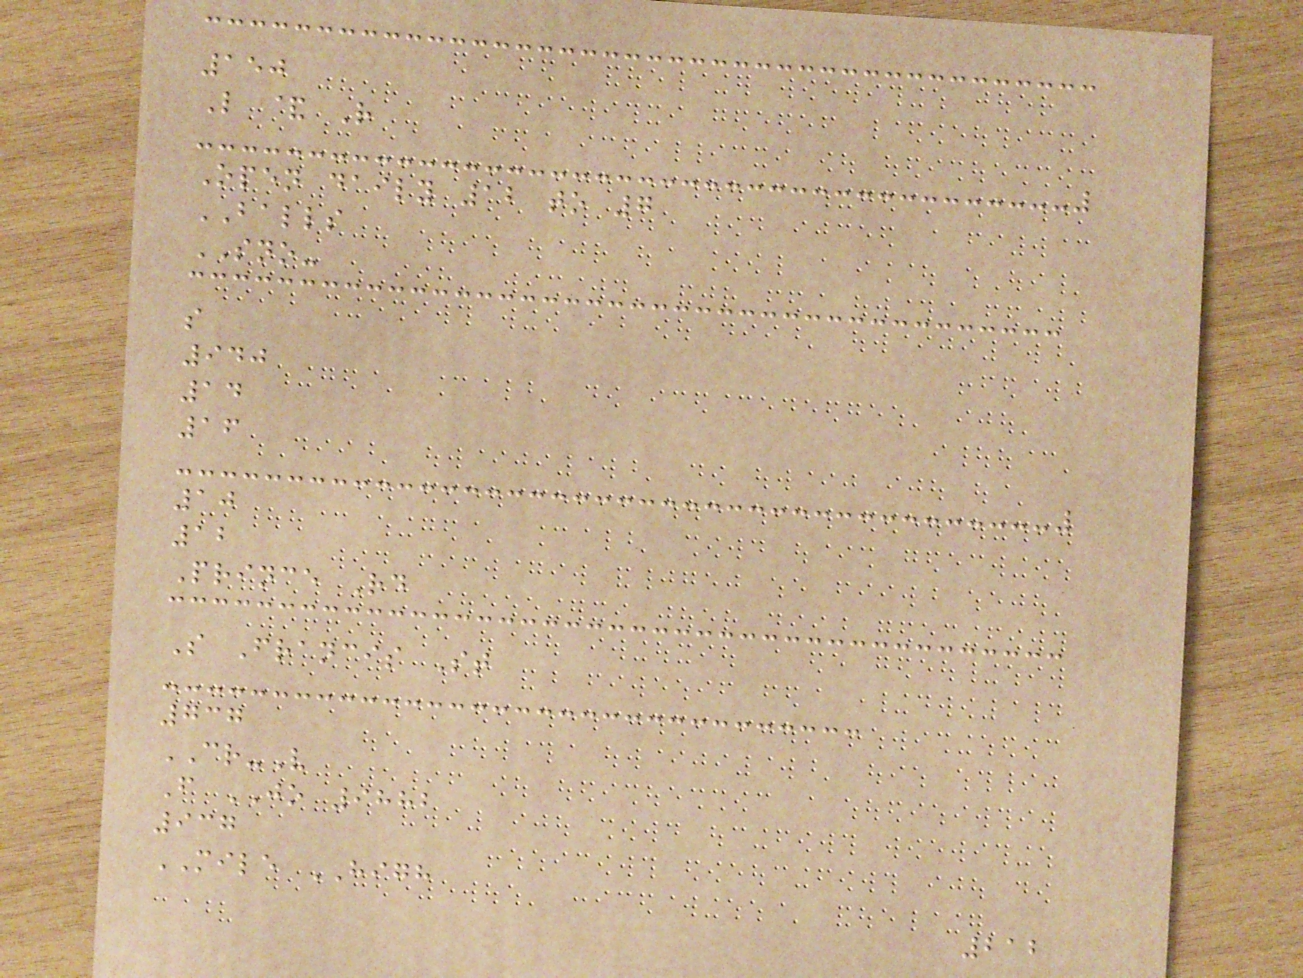150
L & R
Open daily 12 to 7
BALLS
SNO-
s
940
14
16
10
12
Prince Rd
S Francis St
737
CR-V
F JO 9882
937
MILE HIGH
212
